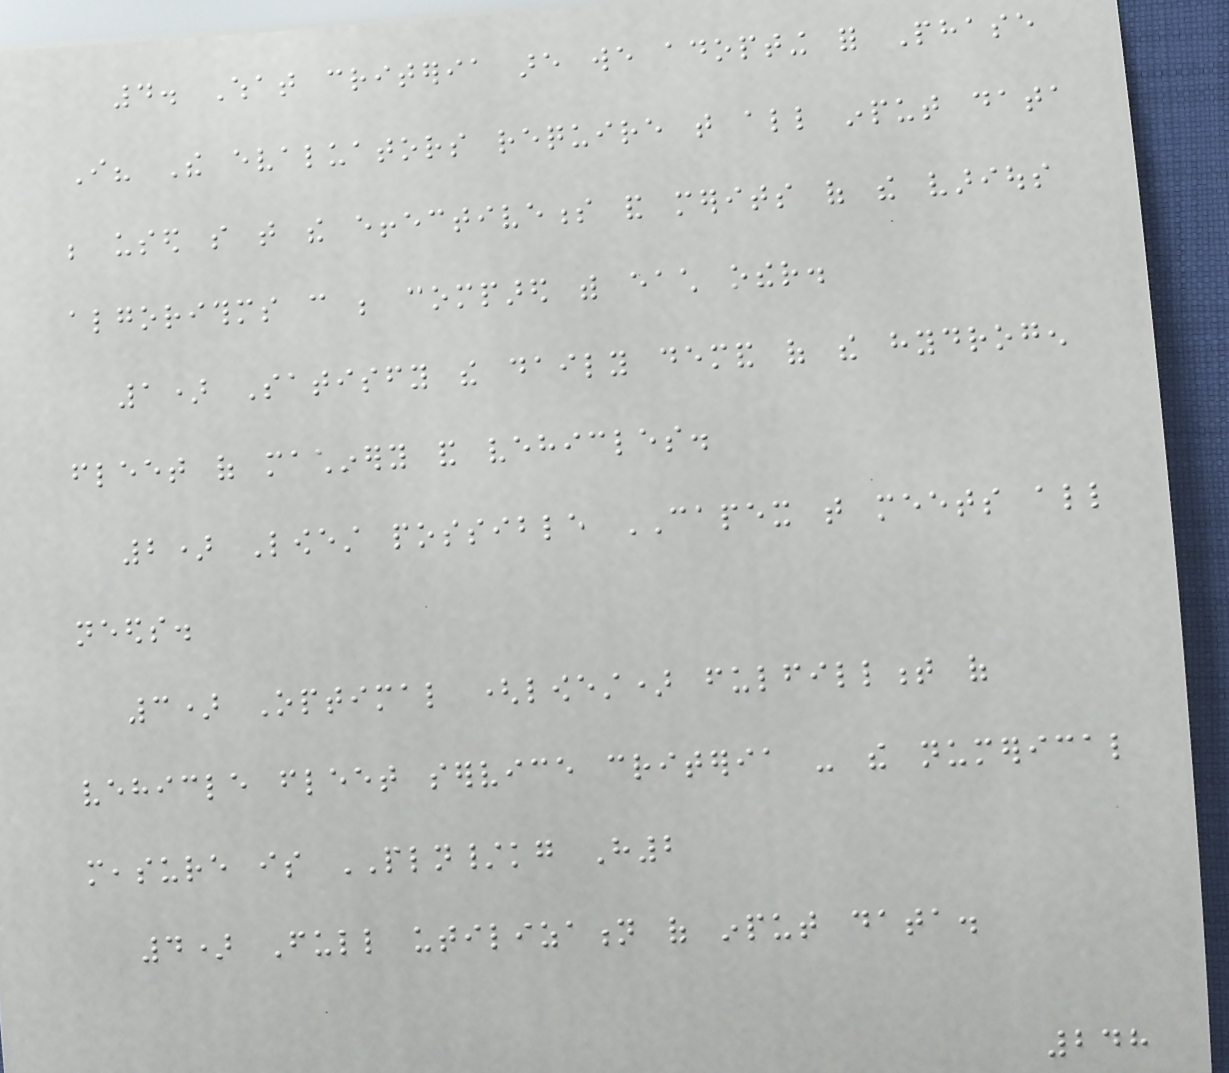4. What criteria are we adopting for Phase
I? The evaluators require that all input data
be used so that the effectiveness and merits of the various
algorithms can be compared with each other.
1) Satisfy the daily demand of the hydrogen
fleet of machinery and vehicles.
2) Lowest possible CAPEX that meets all
needs.
3) Optimal (lowest) fulfillment of
vehicle fleet service criteria - the numerical
measure is PLN/kg H2
4) Full utilization of input data.
248
